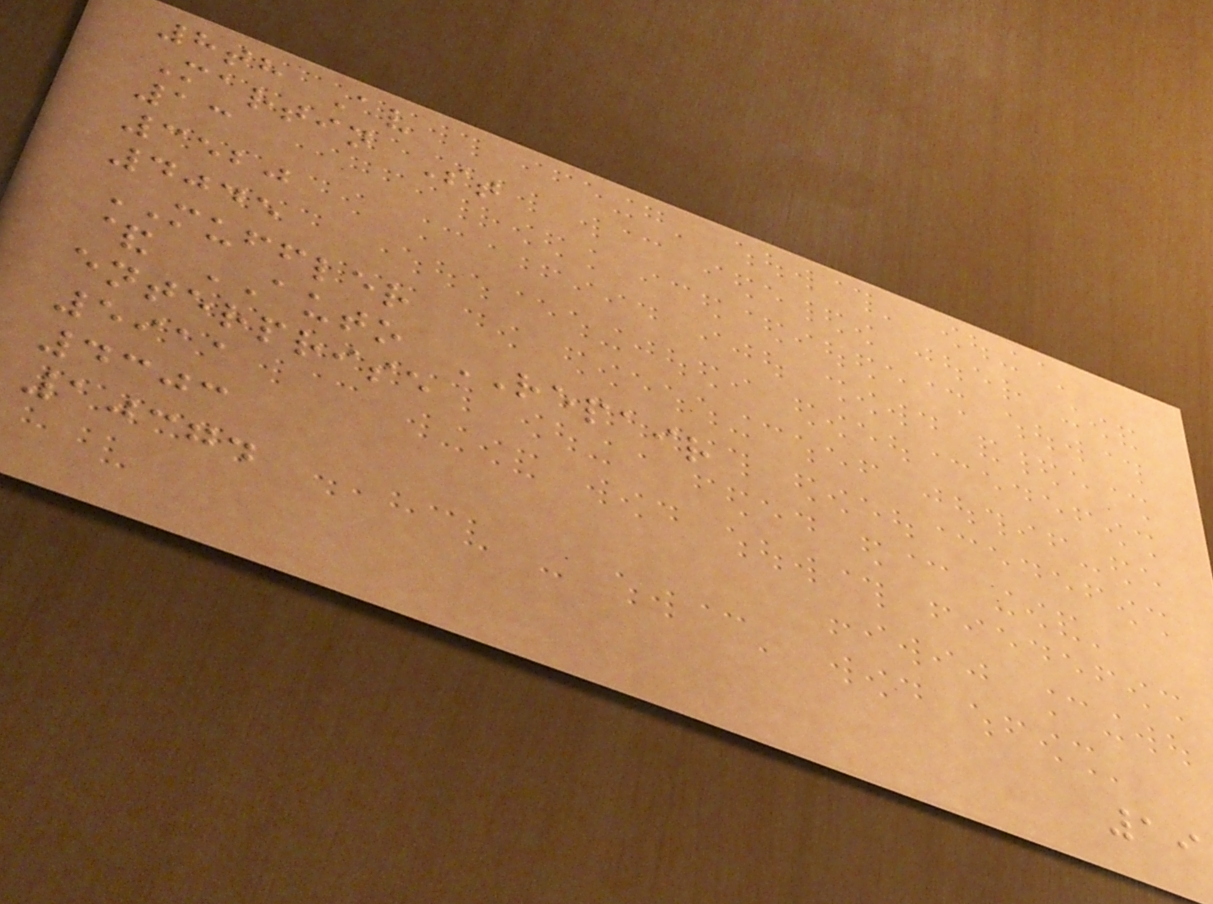8th Av
Martin St
13
3520
4045
MUFFLER
& AUTO REPAIR
enterprise
5911
4303
10374
19
